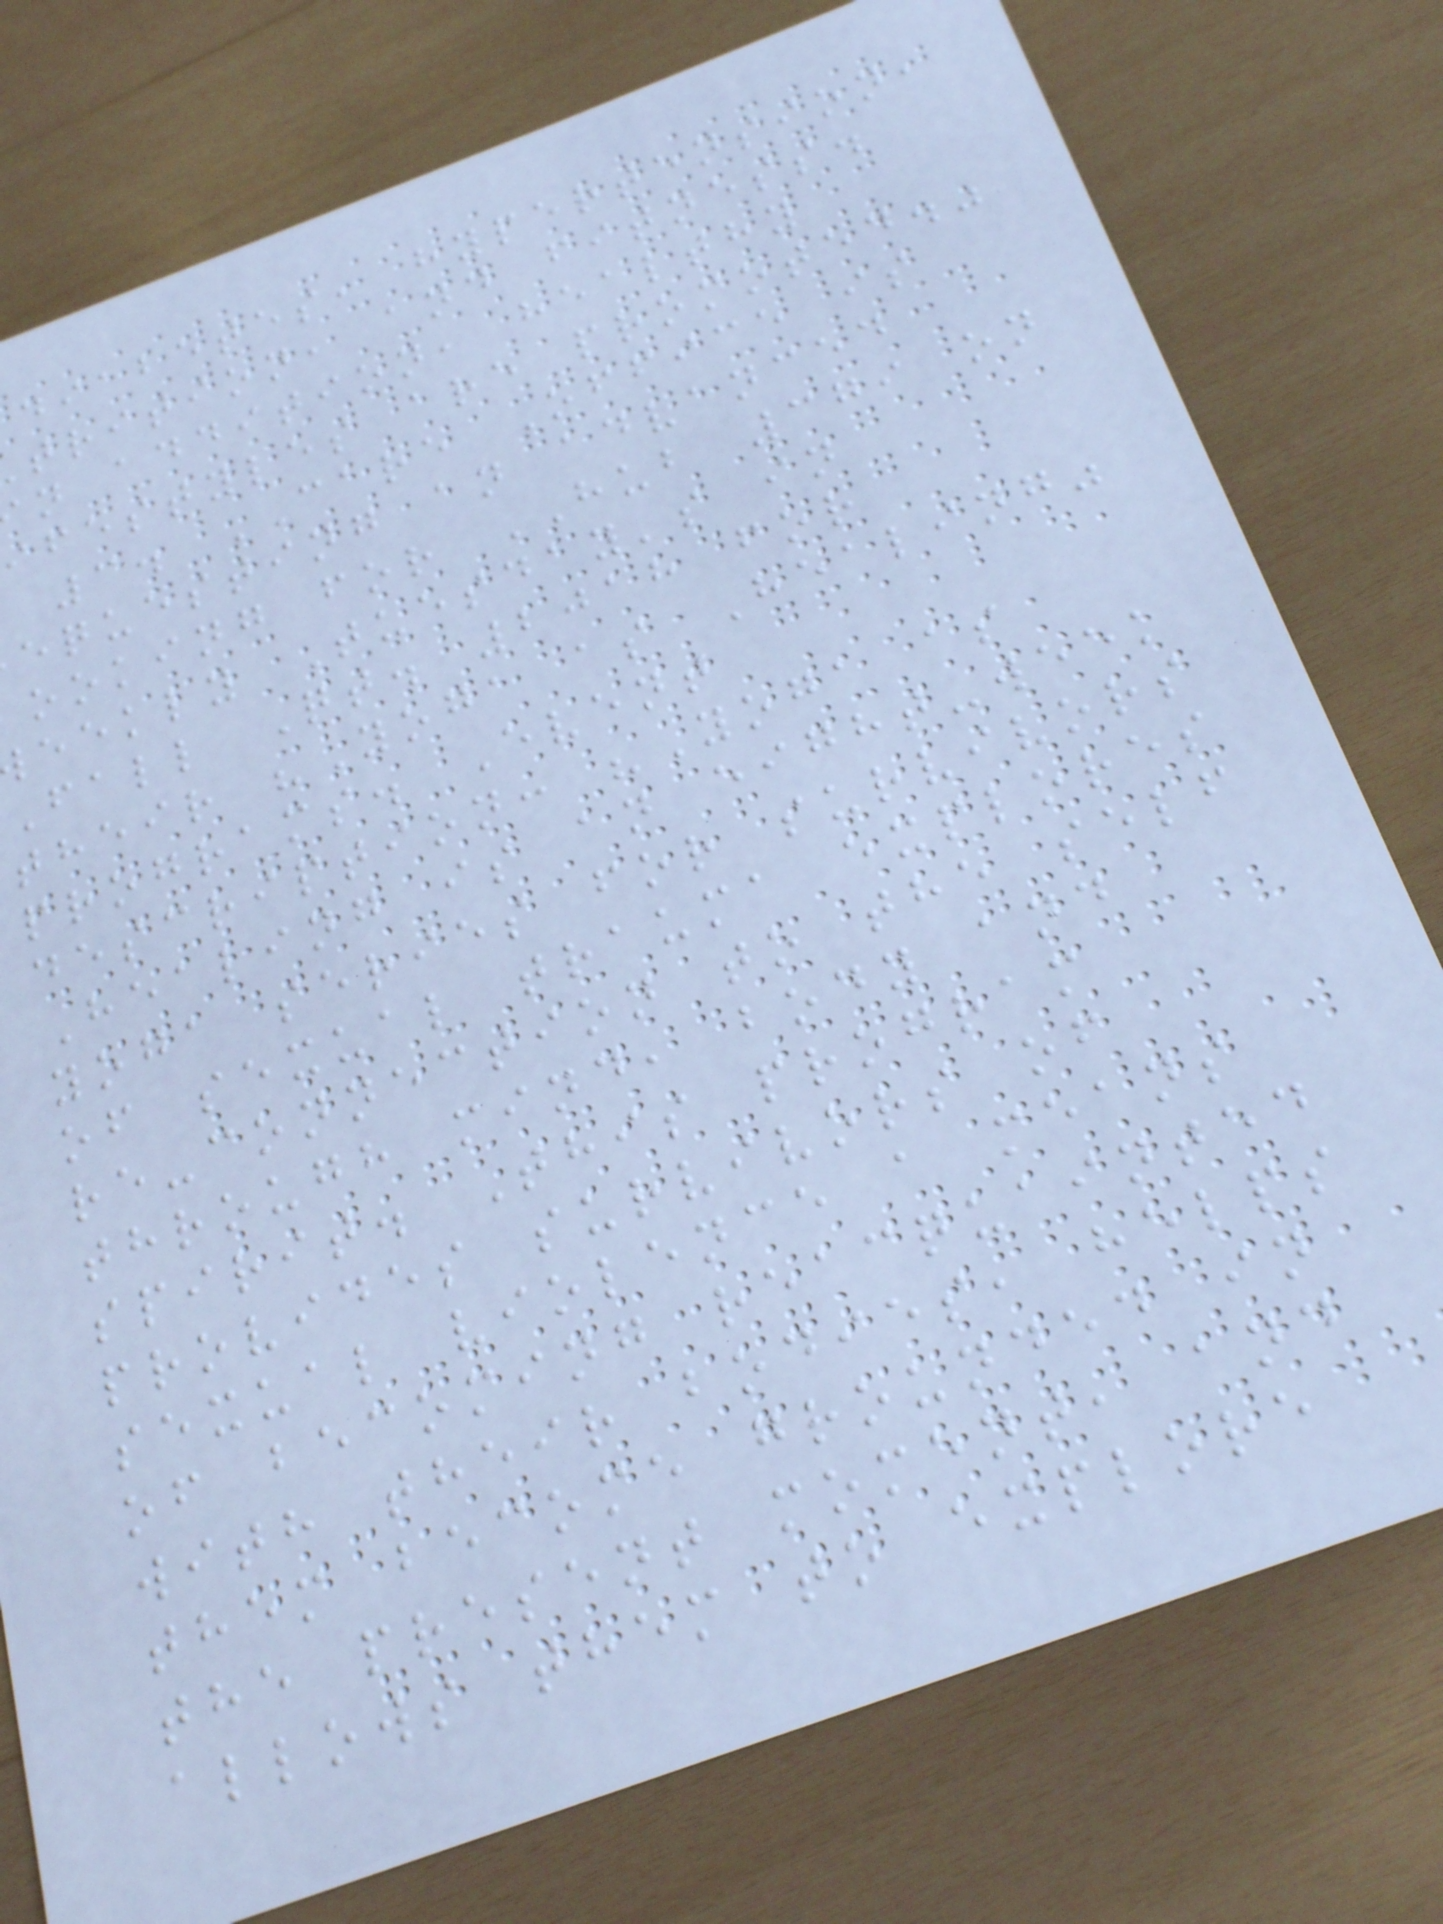diabetes, hypertension,
trition, and fitness.
n addition, healthy
ifestyles are promoted."
3. CARE Office is
equesting an advanced
ooking for HUB 379 on
eekly Tuesday's in
Fall Qt. 2018 for
their "Yoga as Healing"
programs. Event
description: "Yoga as
Healing is an eight-week
yoga series for survivors
of sexual trauma explores
re-connection to the self
through mind, body and
spirit. This program
provides survivors of
sexual violence a means
of becoming reacquainted
with their bodies, helps
them become grounded in
the present moment, and
allows them to explore
